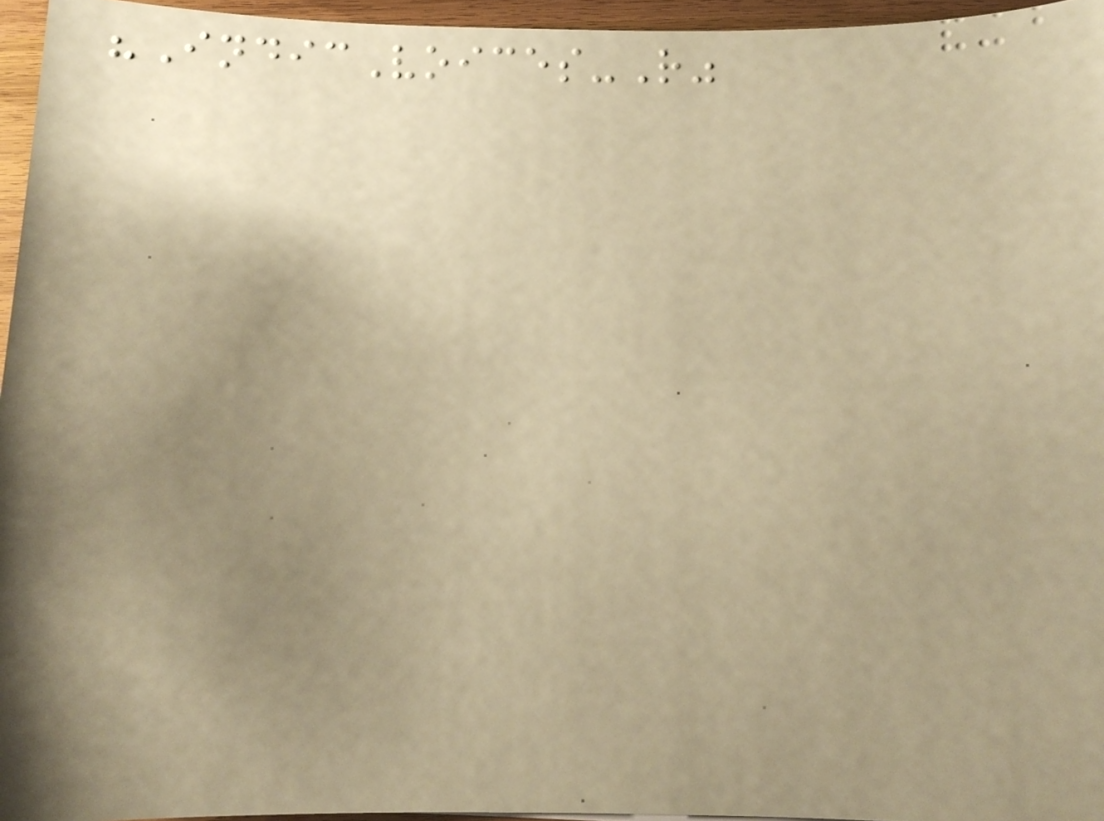"IndicVoices-R"
